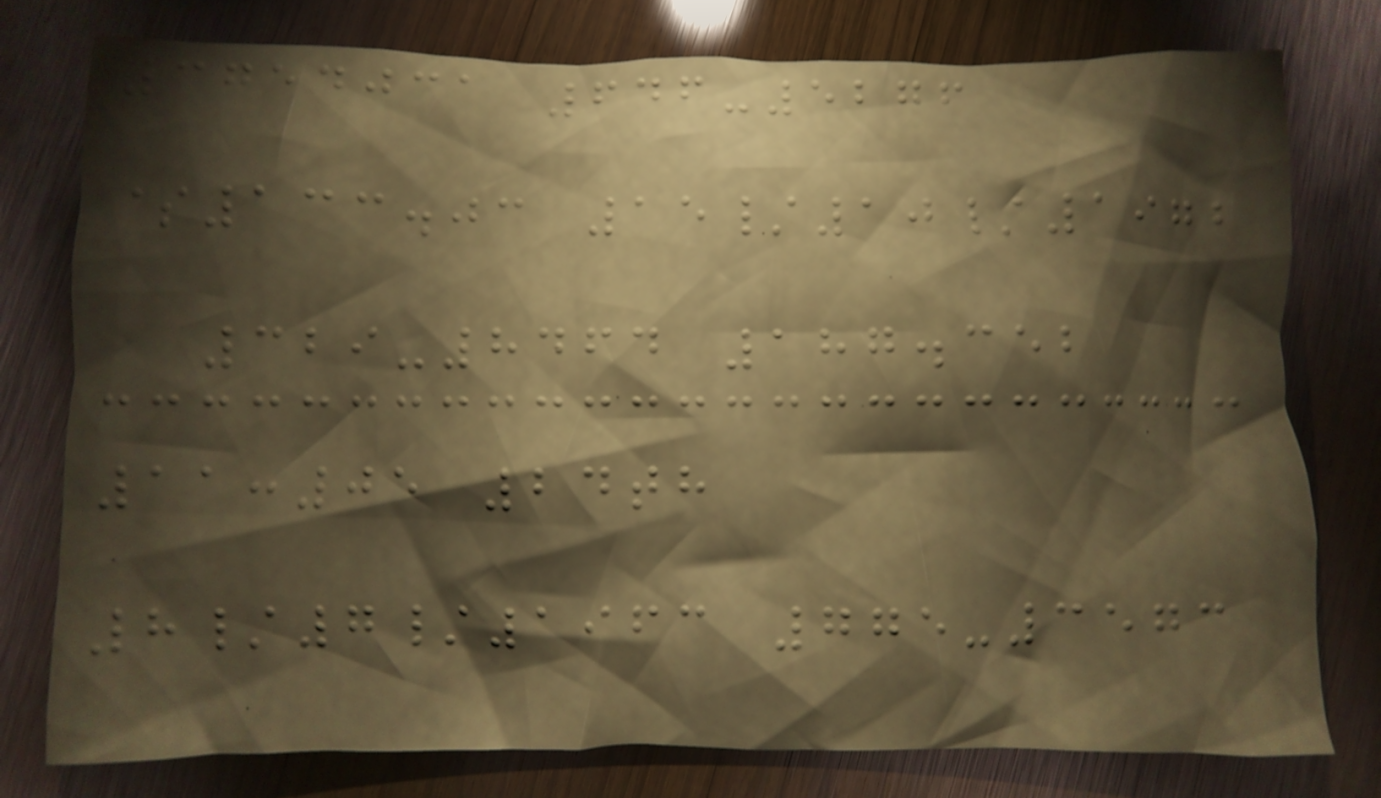3754031 646-5276
$133.03 15/10/1972
329-8464 187.352
11:05 24th
8/7/1963 775-3573
